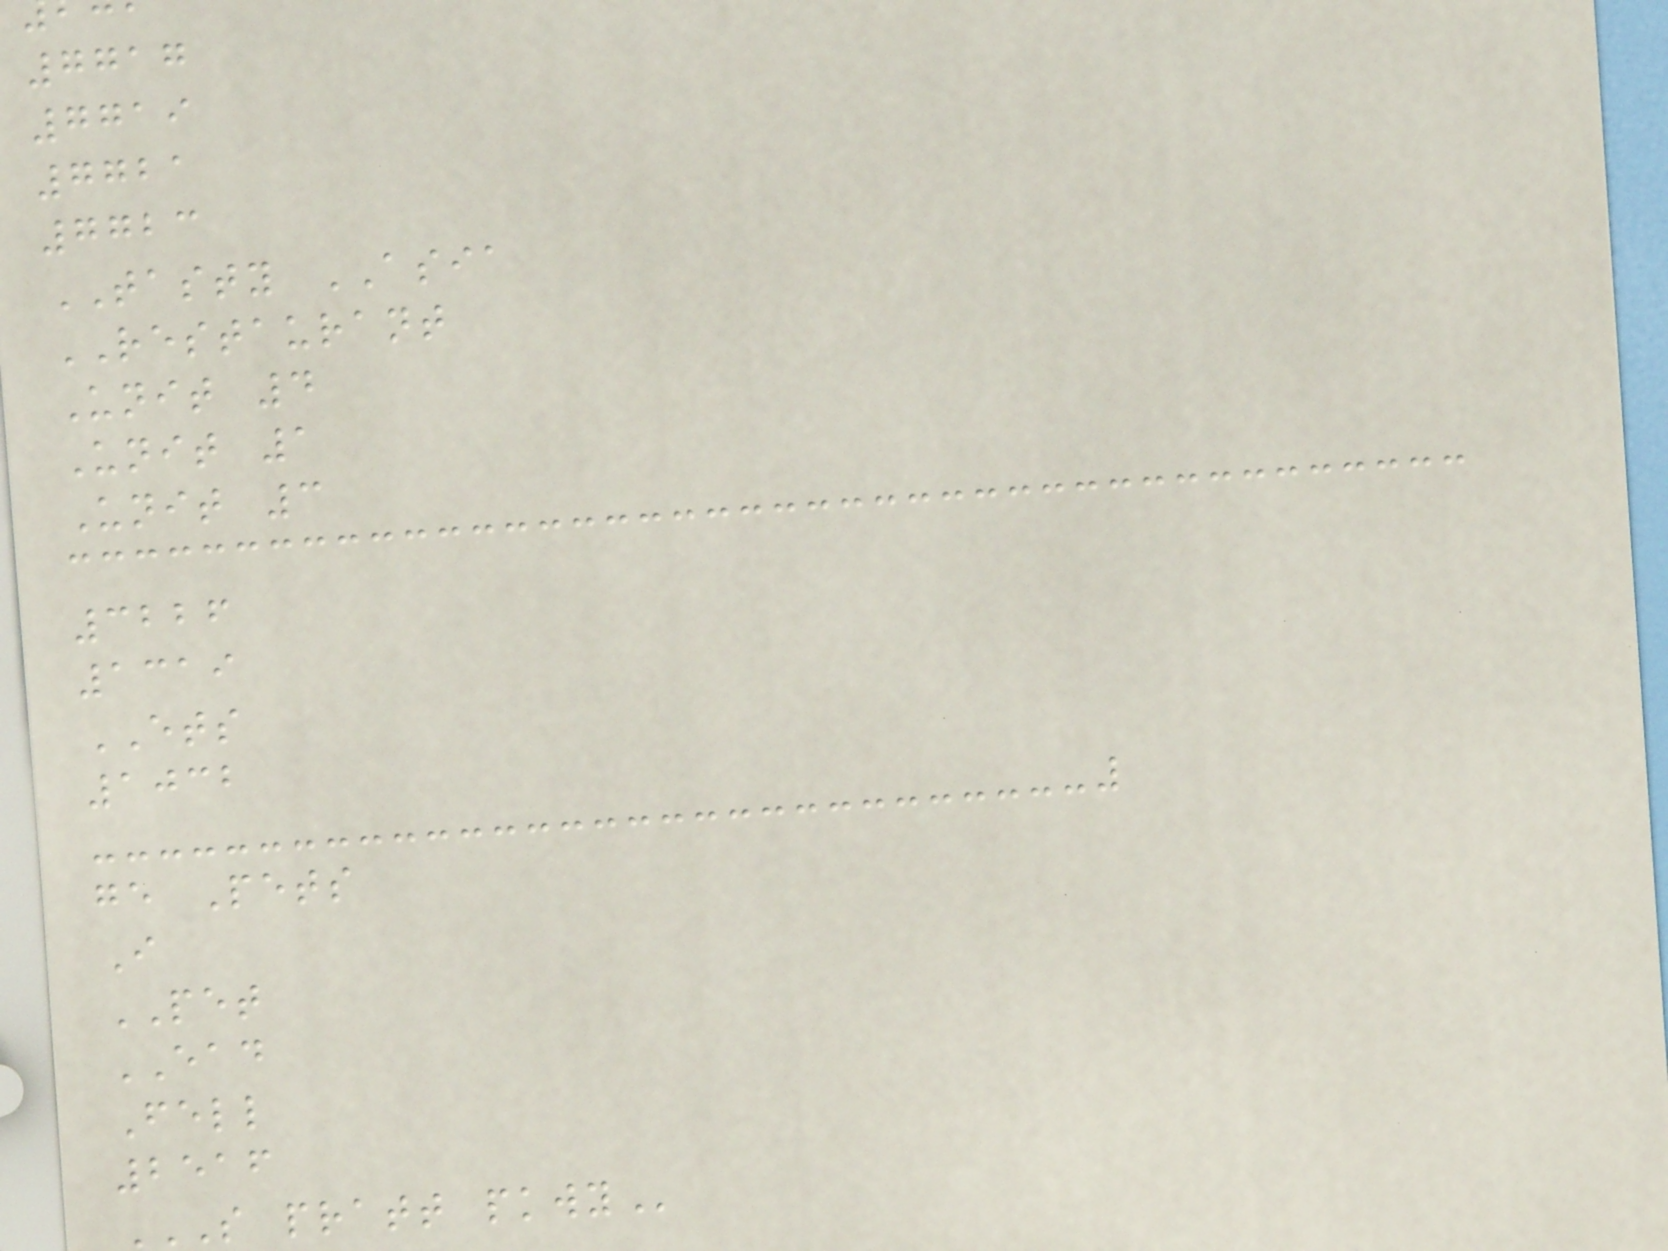7717
7719
7721
7723
TASTY ASIA
RESTAURANT
Unit 4
Unit 1
Unit 3
3226
1319
ETS
1032
ge Pets
I
PET
EAD
Fell
2516
S PRATT PKWY
